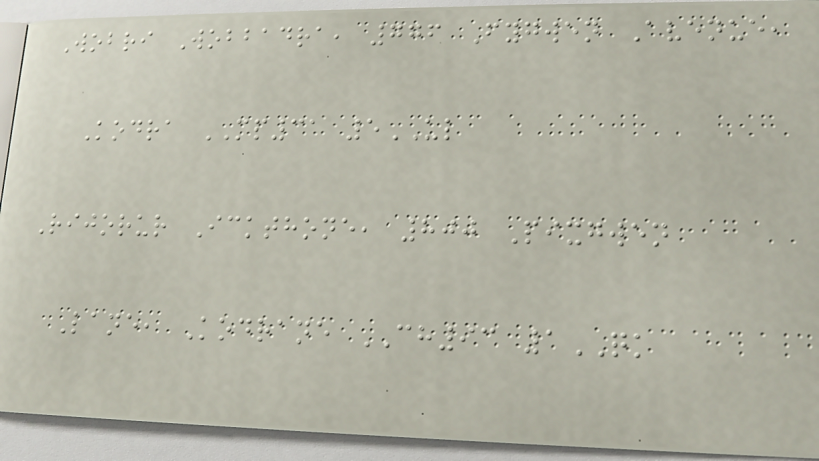Wobri Wobbadra, 776 Fygwen Avenue,
Kodra MP31 5UL
Rijorur Ickthone, 800 Pixgwen
Lane, Kodrane CH93 1QK
